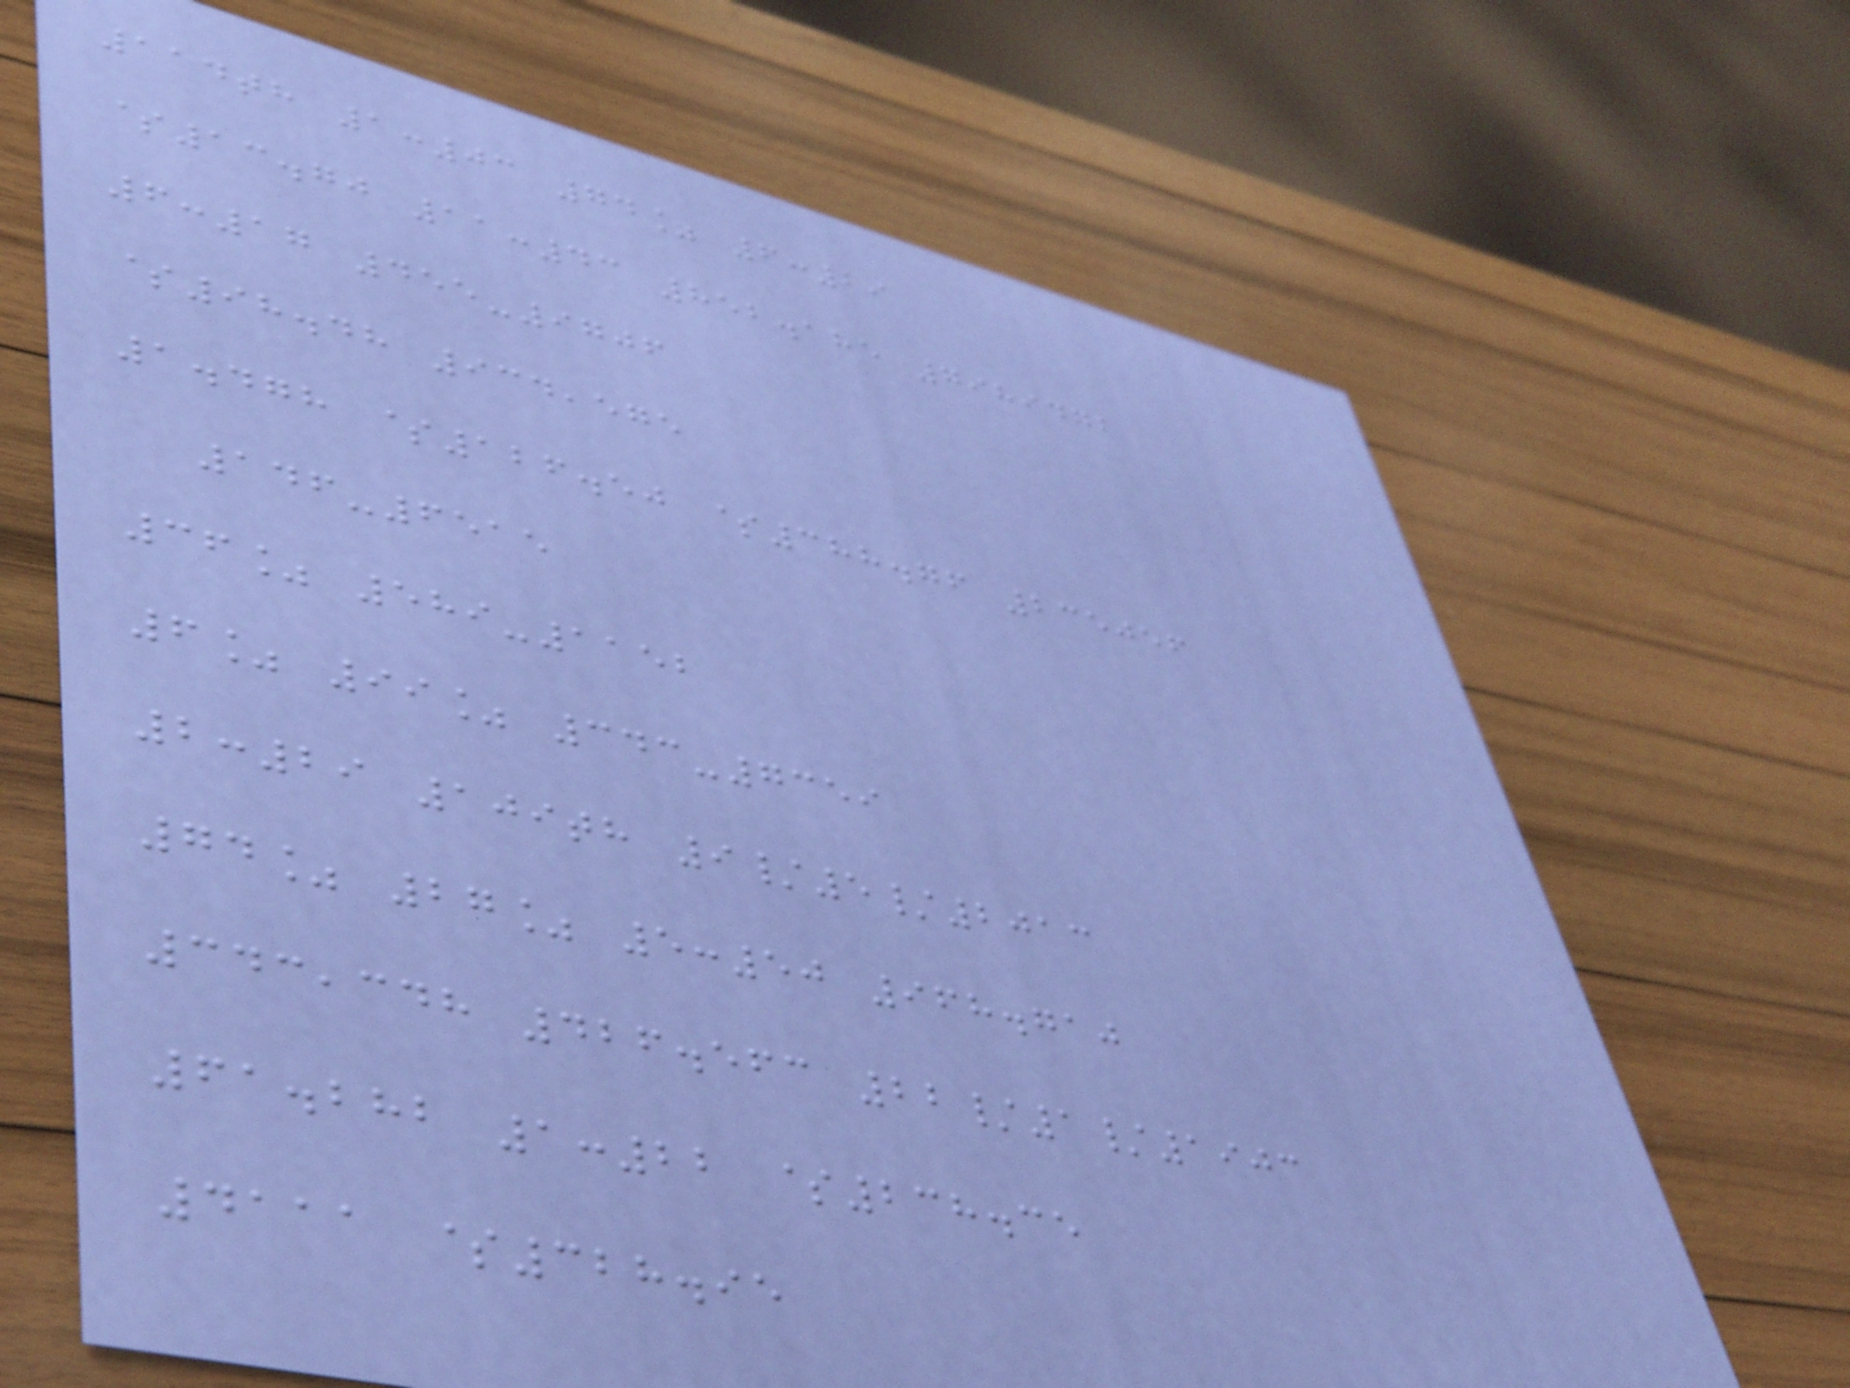114th 1:03 74% 6:29
$13.70 11:43 852.185 7989472
6:17 455-9706
$98.48 934,575
1.478 $126.50 $388.76 235056
146-6515
36% 589-1152
6% 99% 343-7359
2:29 109th 9/5/2013
74% 27% 5:50 968.710
343,348 426.563 22/1/1903
61.282 1:22 $238.35
4111 $328.95
